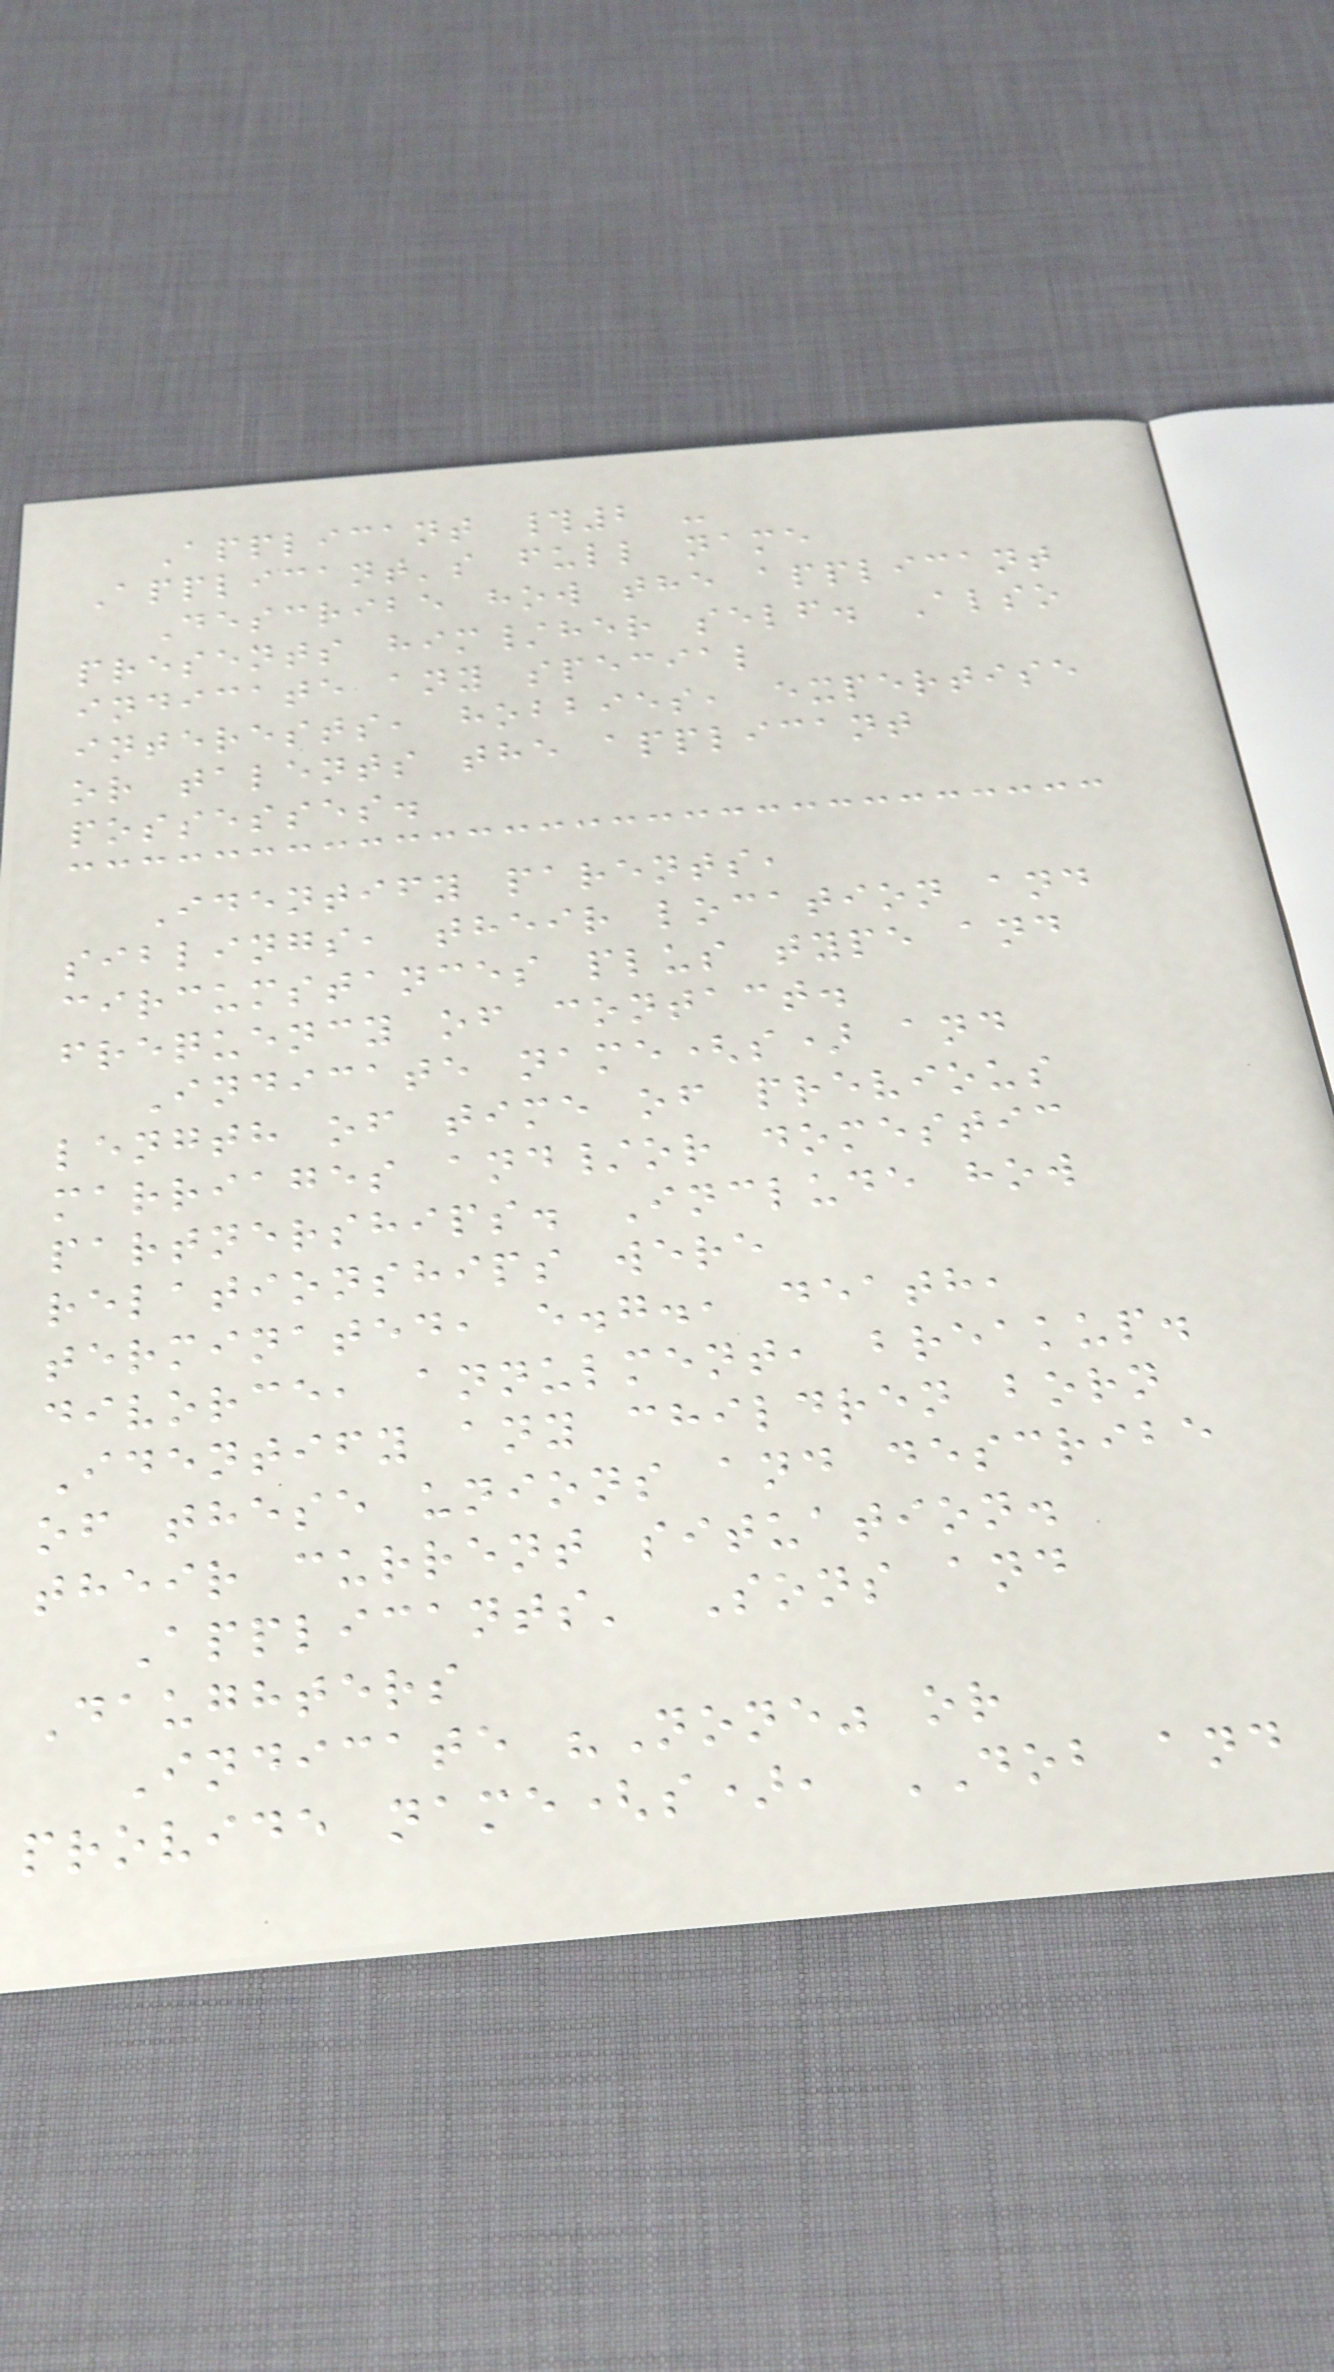Applicant #2 -
Applicant's full name
Describe how the applicant
presents him/her self. Also
indicate any special
interests, hobbies, expertise
or talents the applicant
possesses.
Identify parents,
siblings, their location and
circumstances plus type and
frequency of contact.
Indicate name(s) and
length of time of previous
marriages and/or domestic
partnerships. Include how
relationships were
terminated, e.g., death,
divorce, annulment, breakup.
Identify any children born
of these unions and describe
their current situation.
Applicants' Sons and
Daughters
Indicate "None" or
provide name(s), DOB and
